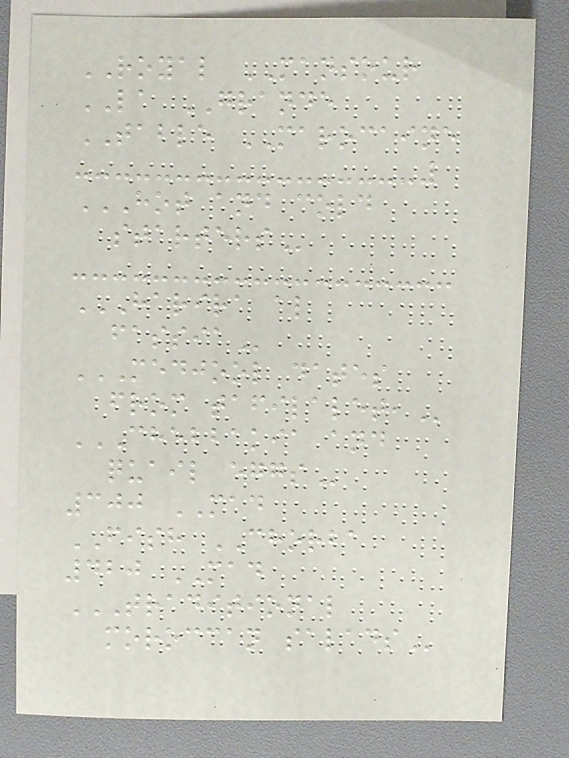ROYAL MANSOUR
LA GRANDE
TABLE MAROCAINE
HOT AND COLD
STARTERS
HARIRA AL
FASSIA
MEDJOOL DATES
FROM TAFILALET,
CHEBBAKIA AND
QUAIL EGGS
300 MAD
FISH CHORBA
420 MAD
TRADITIONAL
MOROCCAN SALADS
